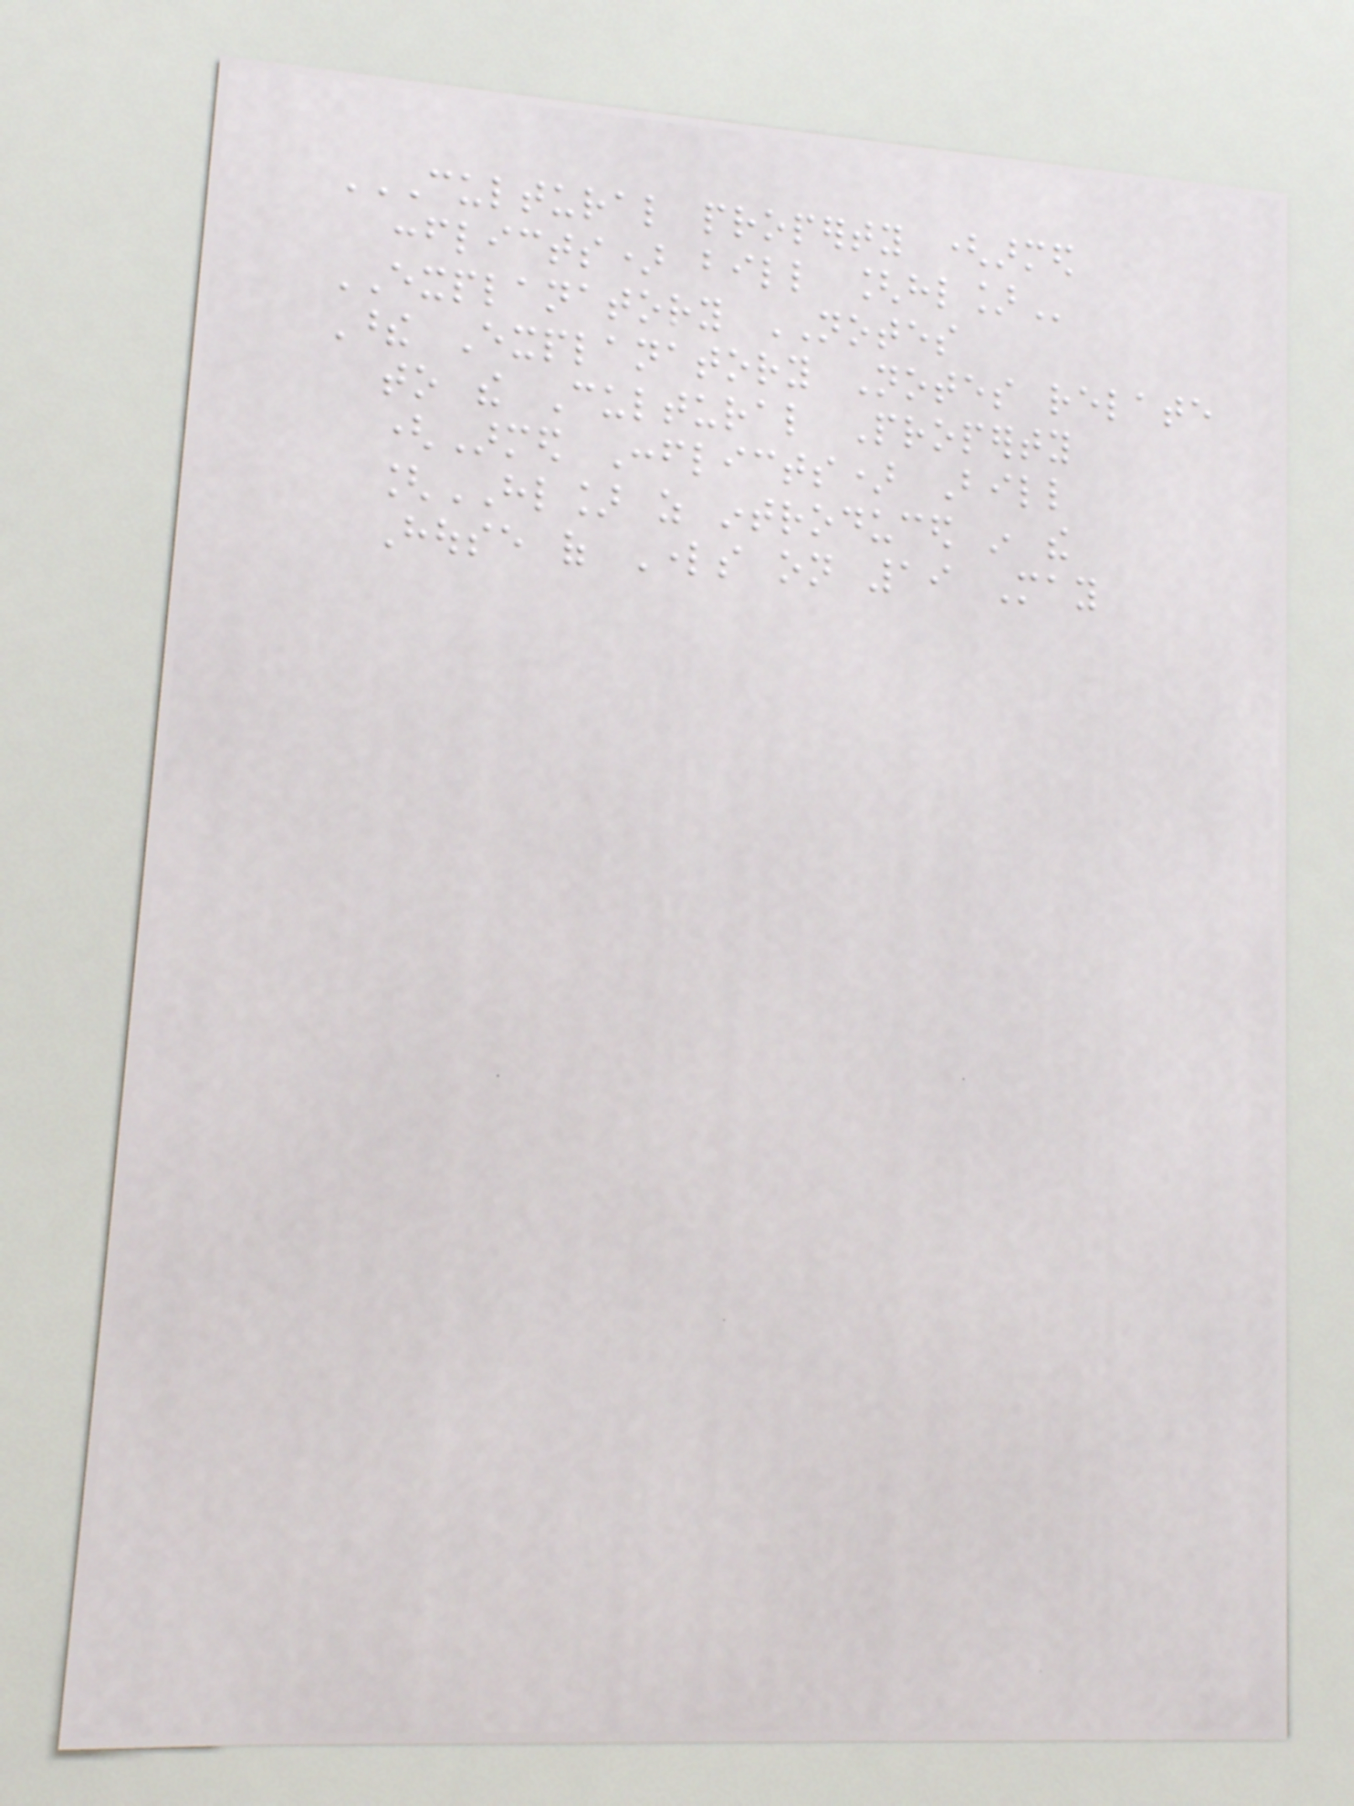CULTURAL PROPERTY (ARMED
CONFLICTS) BILL [HL]
EXPLANATORY NOTES
These Explanatory Notes relate
to the Cultural Property
(Armed Conflicts) Bill
[HL] as introduced in the
House of Lords on 19 May
